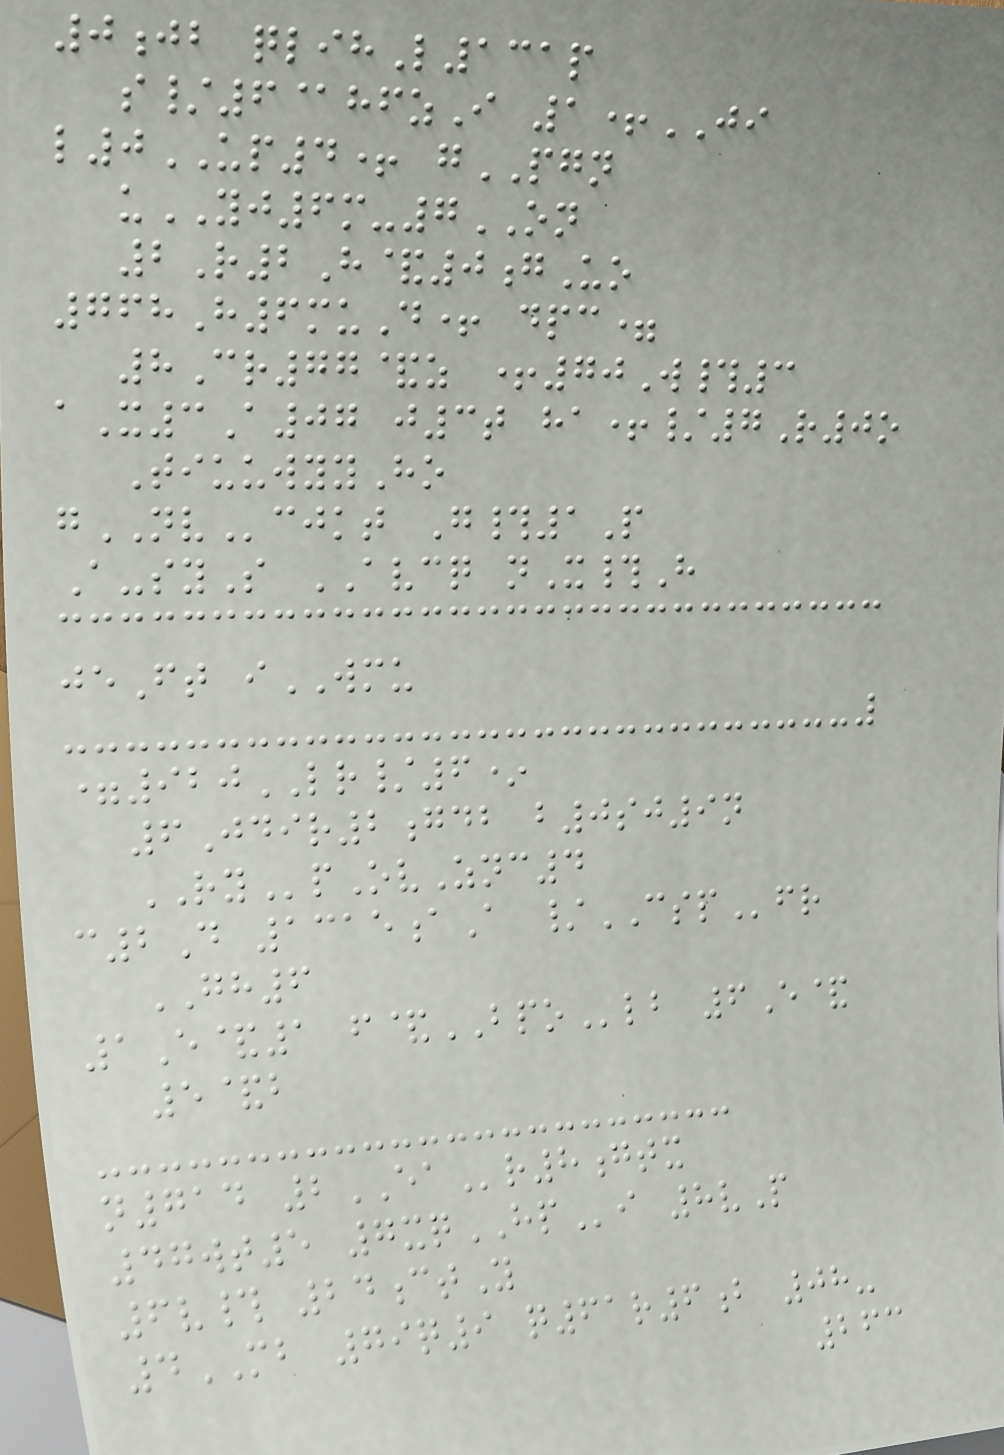0jb qlihL131p
s/6@hfzI 1+JI
l0UP4+ gPGN
uYJ6m-7ON
2R2H&0gUo
768H6muD+ dpc=
8Cr77&z +70W#3
aX3A07 j3t ha+/7R0o
TiuuwyyHo
gNVcjkt G#1P
A-syS AVCQ nX#H
jeFt iWMU
=920LR/6*
6Jdir2gdb b0sj9n
RYpOvZnc4
c2D 1315aA /CSPfr
GH6
1E&1 f&BPOlb 6E&
5&b
n714 2EAr8gtx
47wt5 7xqHPi 8vP
6v# 24ctY
4MB 79q9 q61r6b 08-
263
